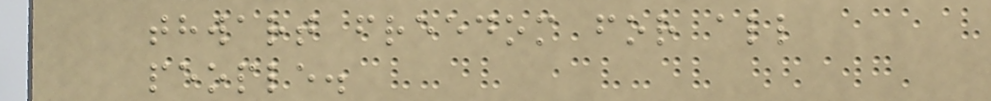thwart freedom for all
people.
